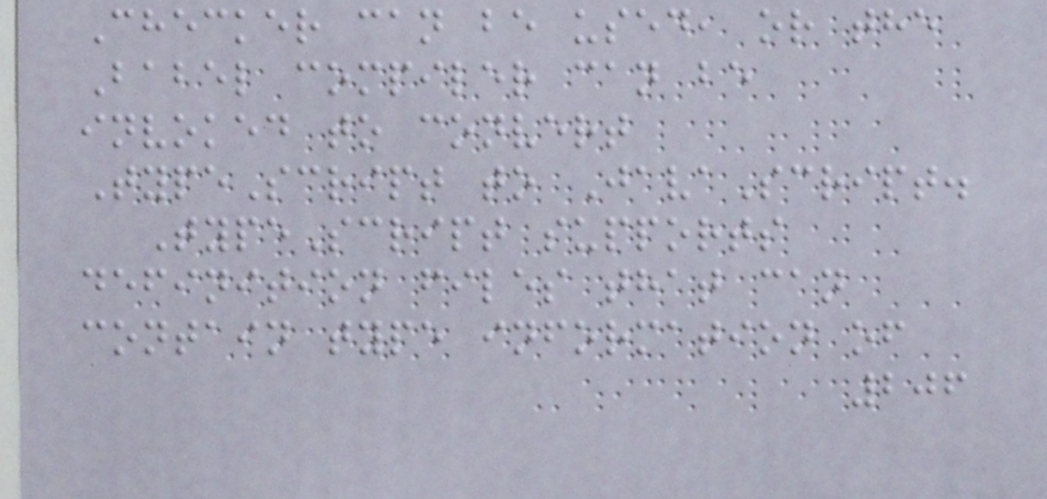Checker can be used, or the
Babel compiler can be
invoked to convert
TypeScript to JavaScript.
TypeScript supports
definition files that can
contain type information of
206
